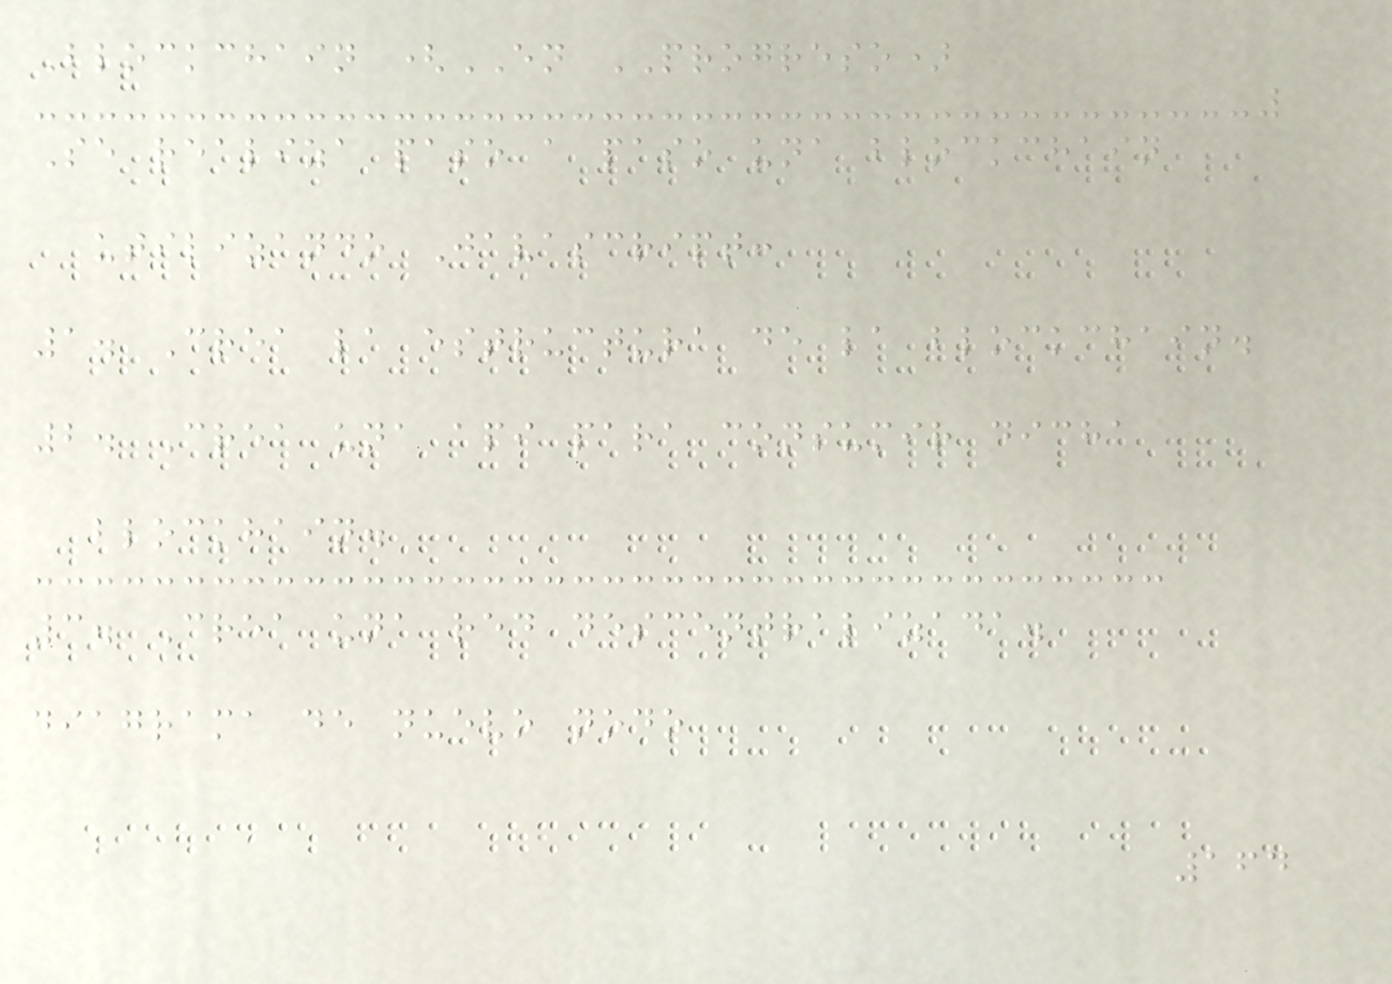Blockchain (EN PROGRESO)
Se realiza paso a paso una blockchain
utilizando Javascript:
1. Crea la estructura de la blockchain.
2. Crea una api para consumir dicha
blockhain.
3. Crea una red descentralizada.
diagrama de nuevo nodo
164
